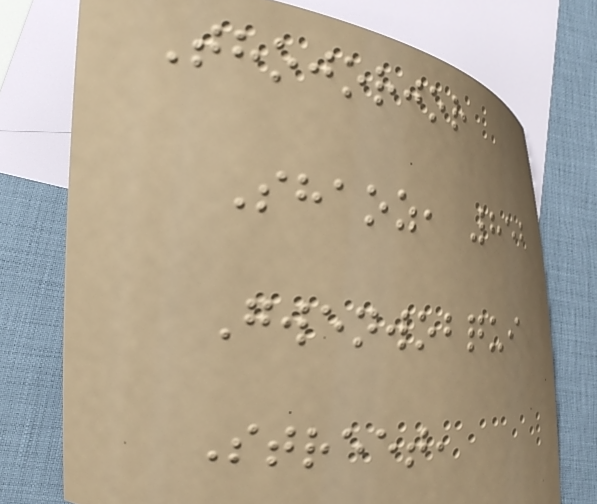Thojorjor
Shaoz, 852
Gwenwobqui
Street,
